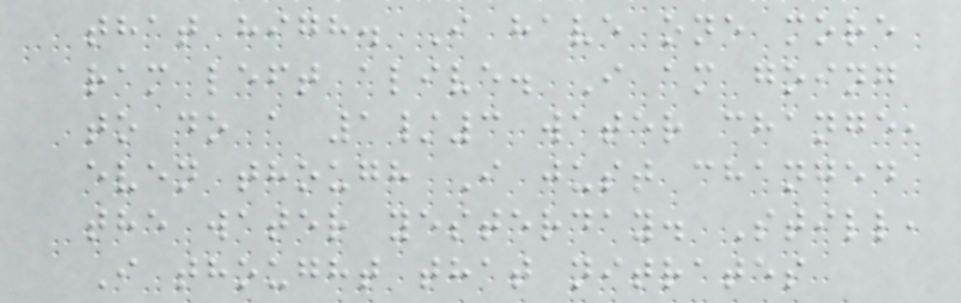that high. I have one more
ram left alive. I am going
to do a 1/3 water change,
even though I just changed
the water yesterday. Still,
I thought that nitrates
